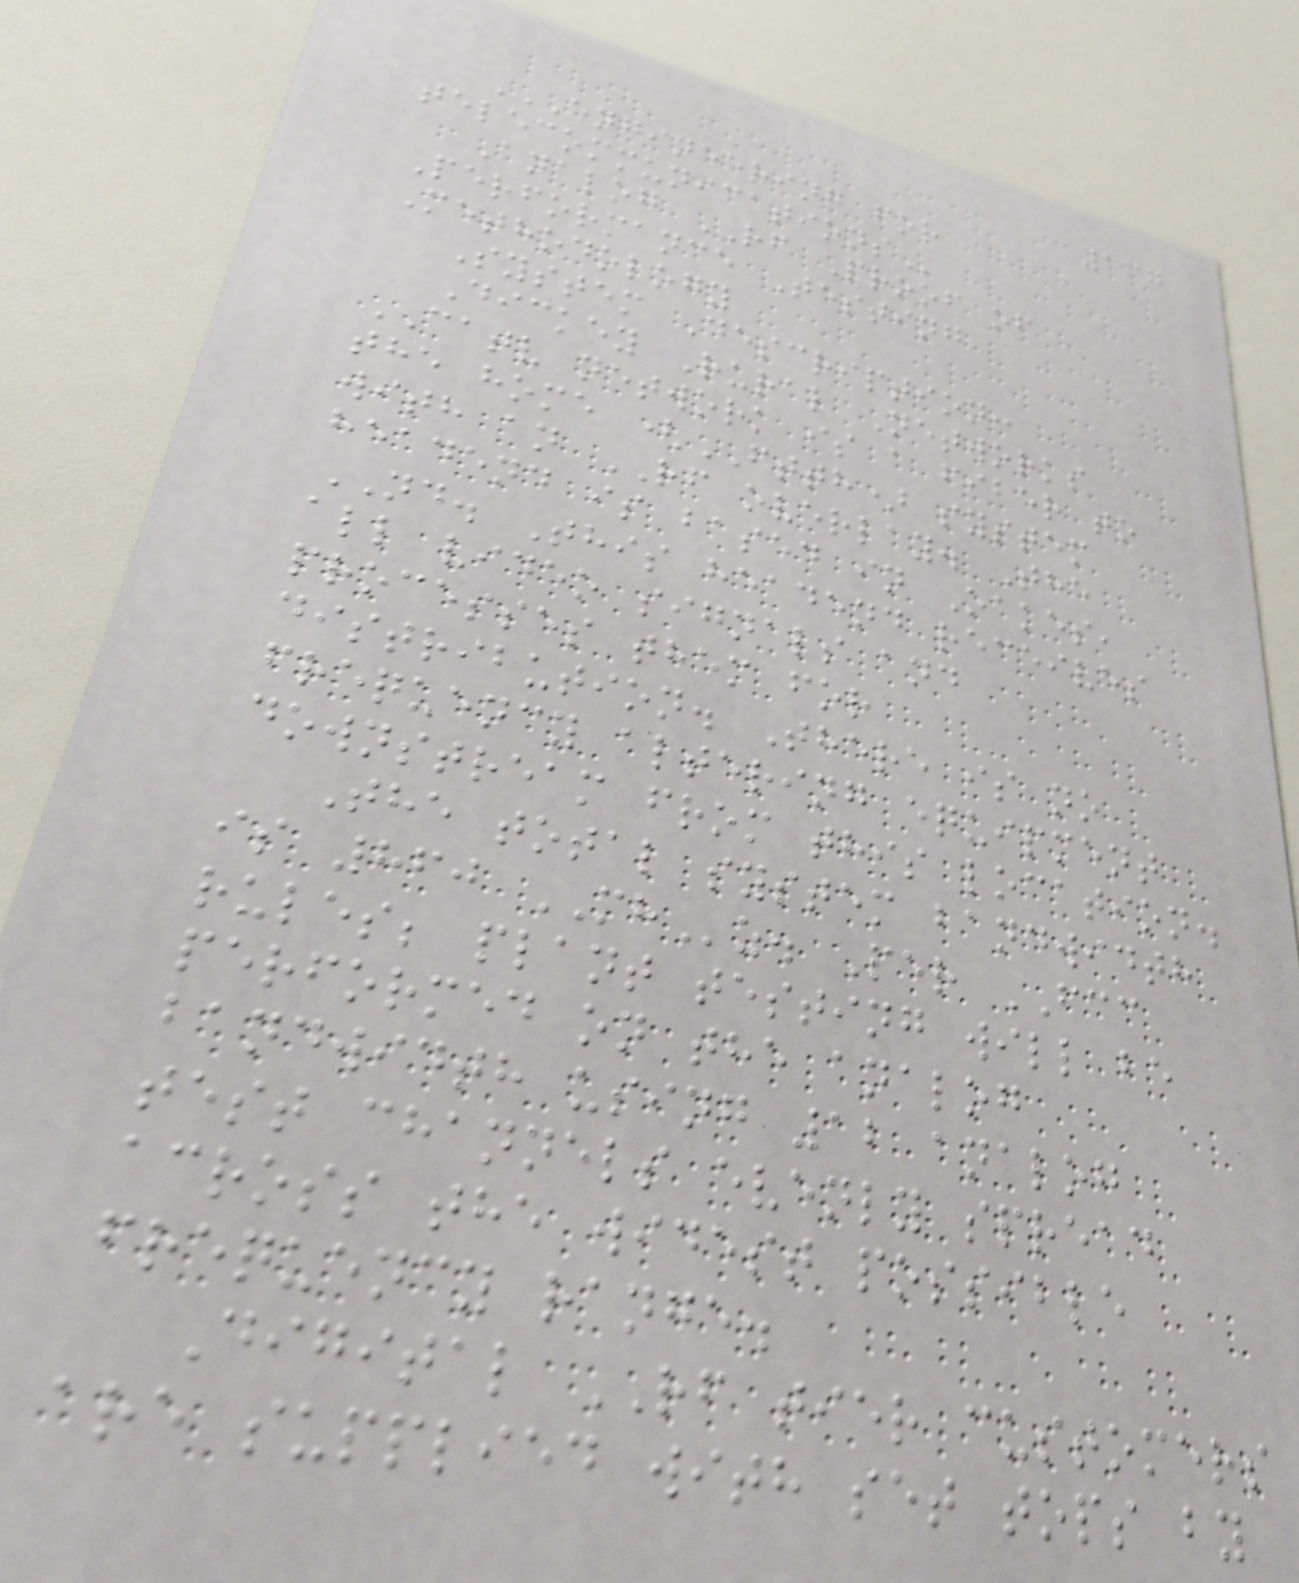137
ENGINEERING FOR
TELECOMMUNICATIONS
Analog RF Proof of
Performance Testing
Methodology
System Description:
Dickey Rural Networks
CATV network is a fiber to
the home (FTTH) system
with an RF overlay. The
headend is based in Oakes,
ND. This headend receives
all video signals and
processes them for
distribution. There is no
frequency altering equipment
downstream from this location.
The total system bandwidth
is 860 MHz. Per FCC
rules; plant testing will be
performed on the analog
bandwidth using 12 analog
test channels evenly spread
across the widest possible
frequency range.
Digital RF tier customers
are supplied with set tops by
